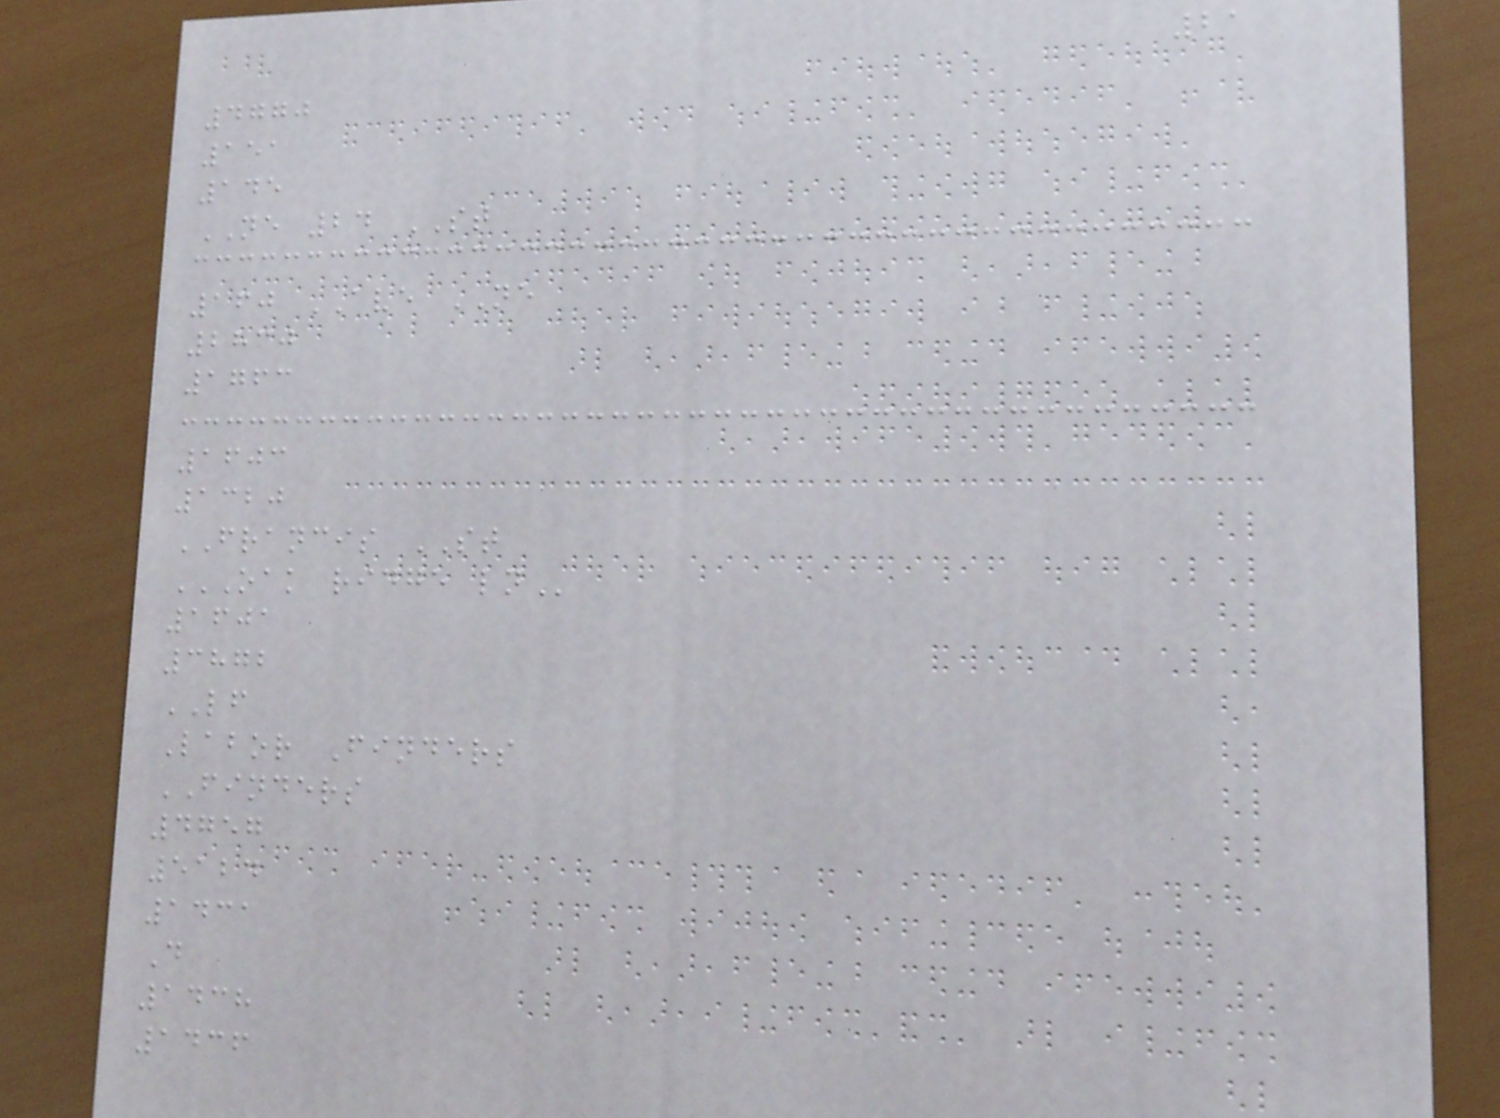21
4770
151
145
NE 24 ST
160 AVE NE
2830
1763
1603
1320
FRANCIS ST
OAK RIDGE LN
1601
3872
LF
Labor Finders
FINDERS
4757
5124
1431
D
1438
1436
